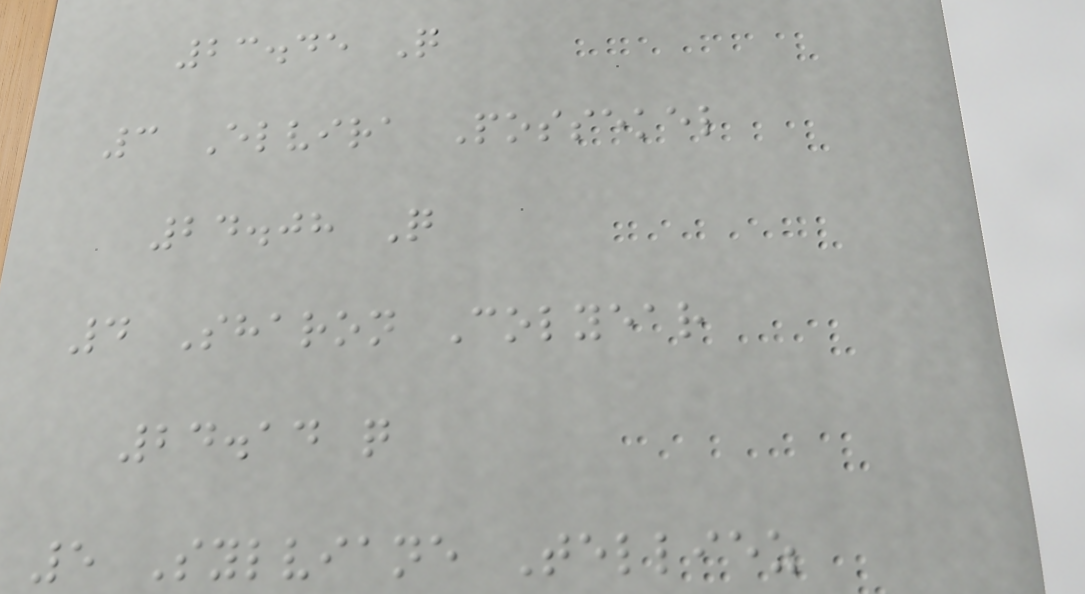23.45 Q
3 Elvira Possekel
24.08 Q
4 Sharon Colyear
24.14 q
5 Sylviane Telliez
